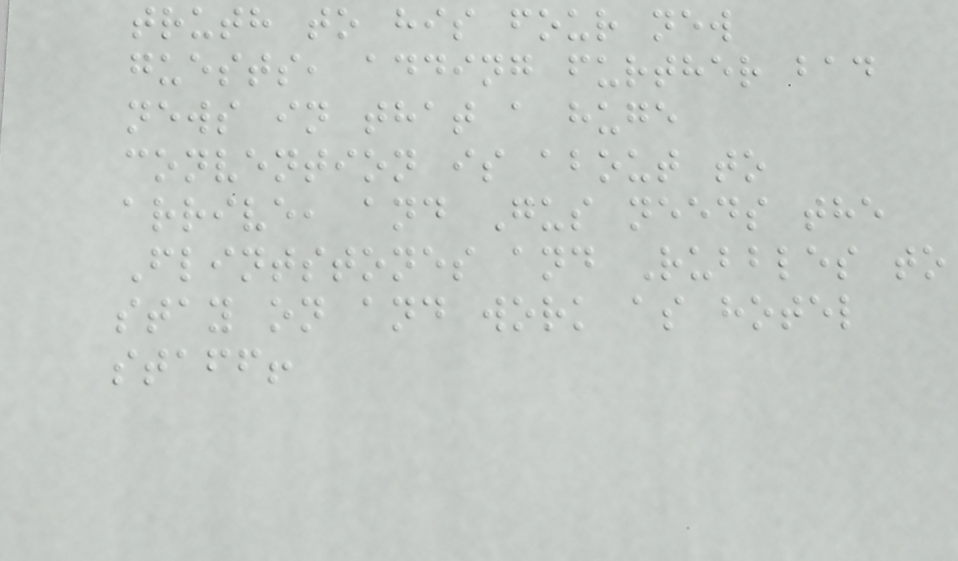truth to his four new
guests, adding further bad
news in that a huge
convention is about to
arrive, and Gus needs the
Flintstones and Rubbles to
stay on and work as hotel
staff!
